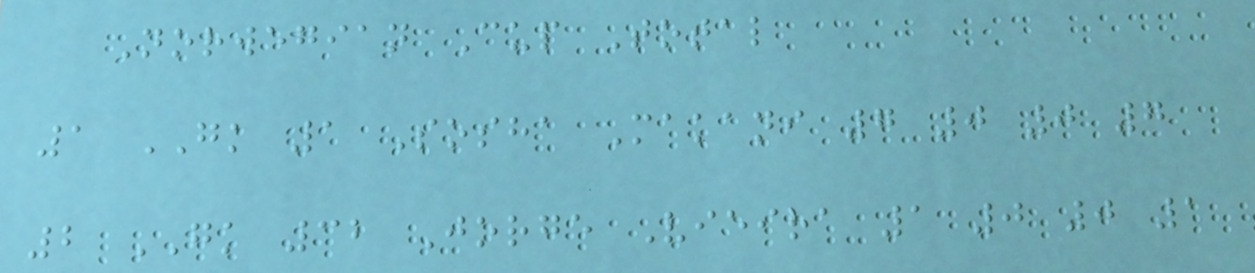Norwegian Cup Total
1 GK 1 Sosha Makani 7 0 0 7
2 GK 32 Jorge Vieira 1 0 0 1
